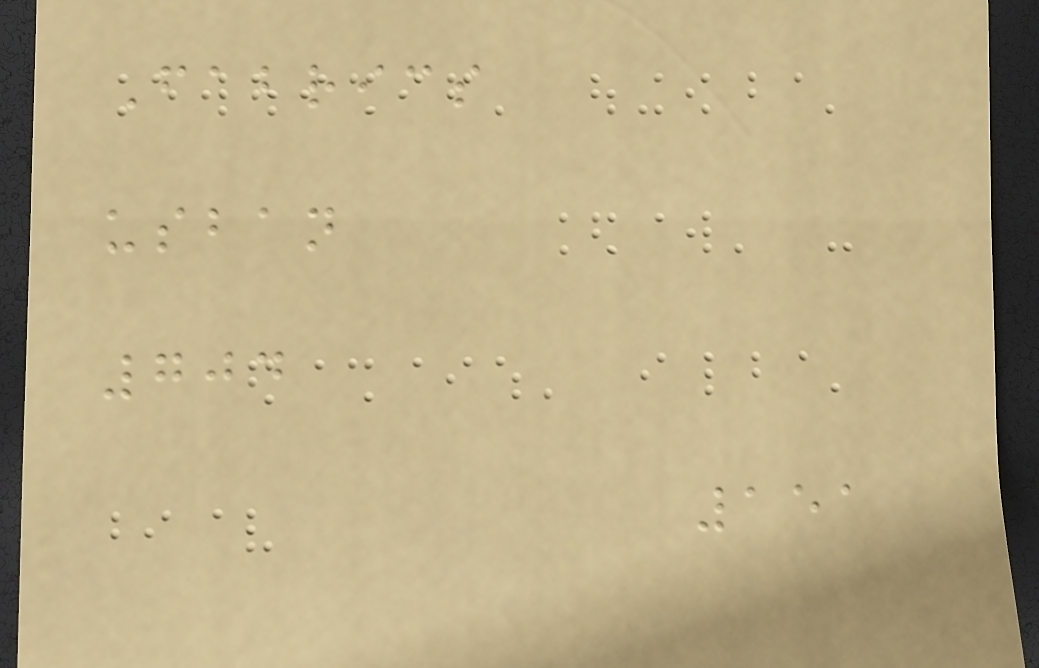Fabrics
usban
704
151
